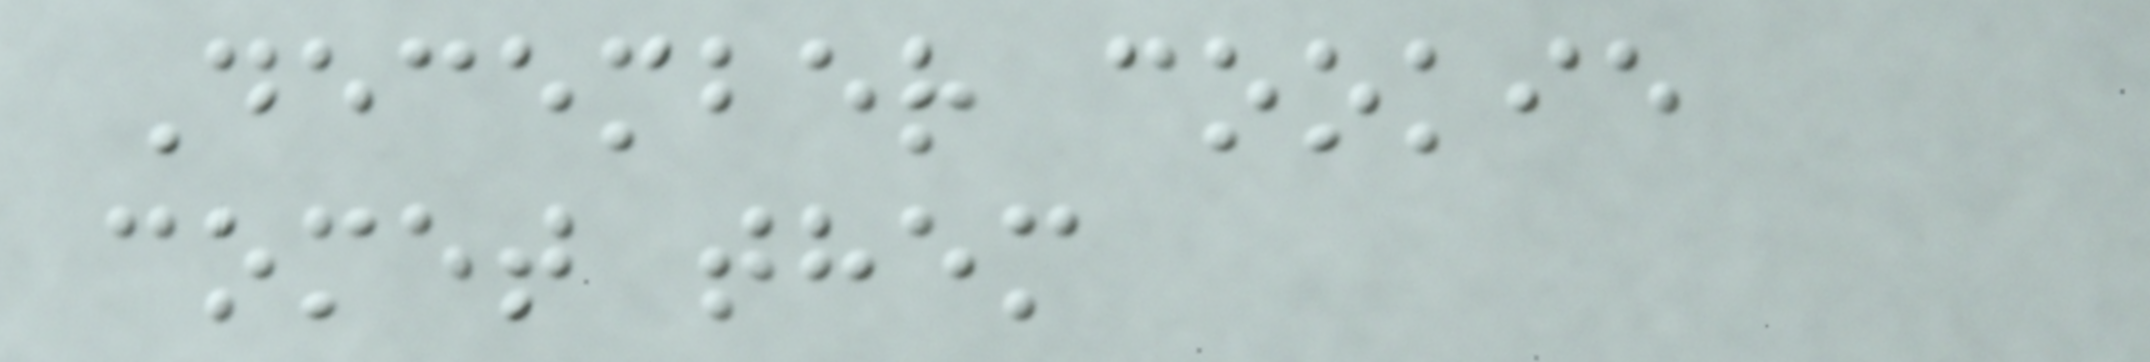December cookie
comet them
